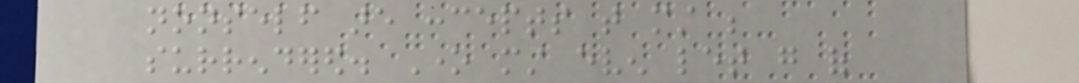nonself are concepts that must be
surrendered. One must even let go of
